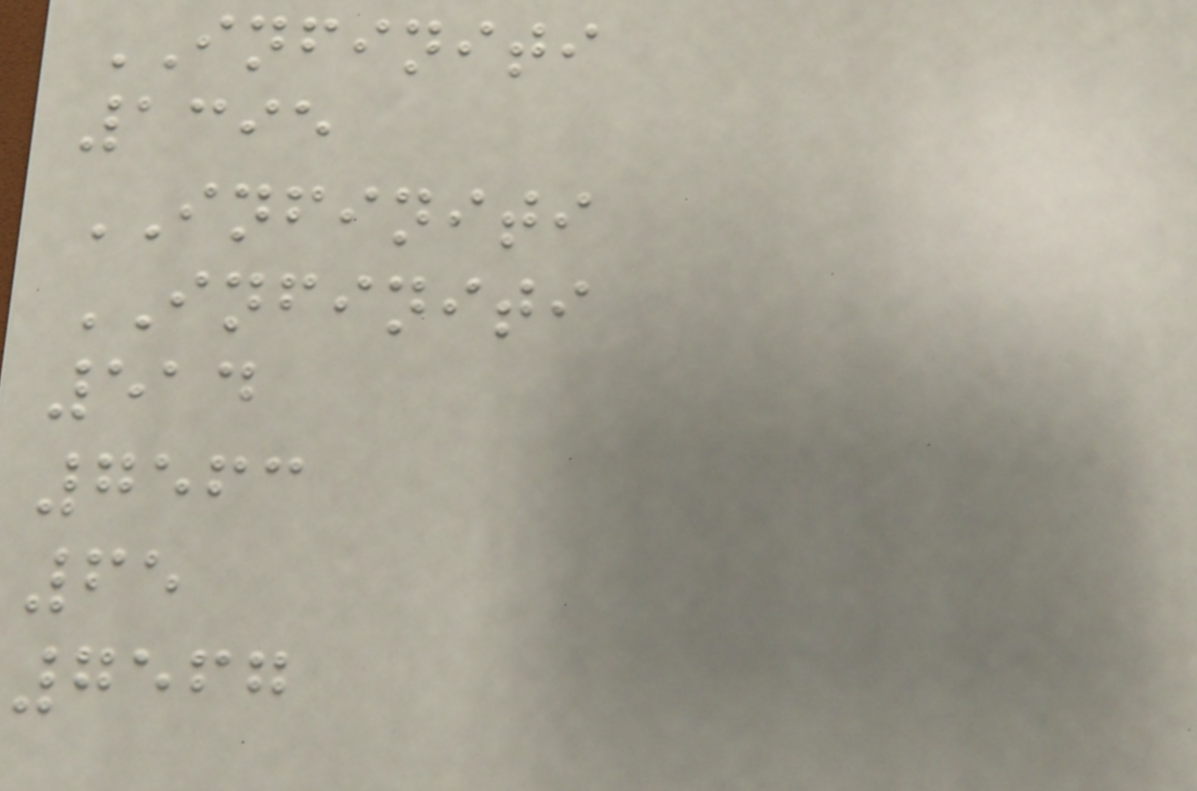INFINITI
1395
INFINITI
INFINITI
514
7563
65
7567
